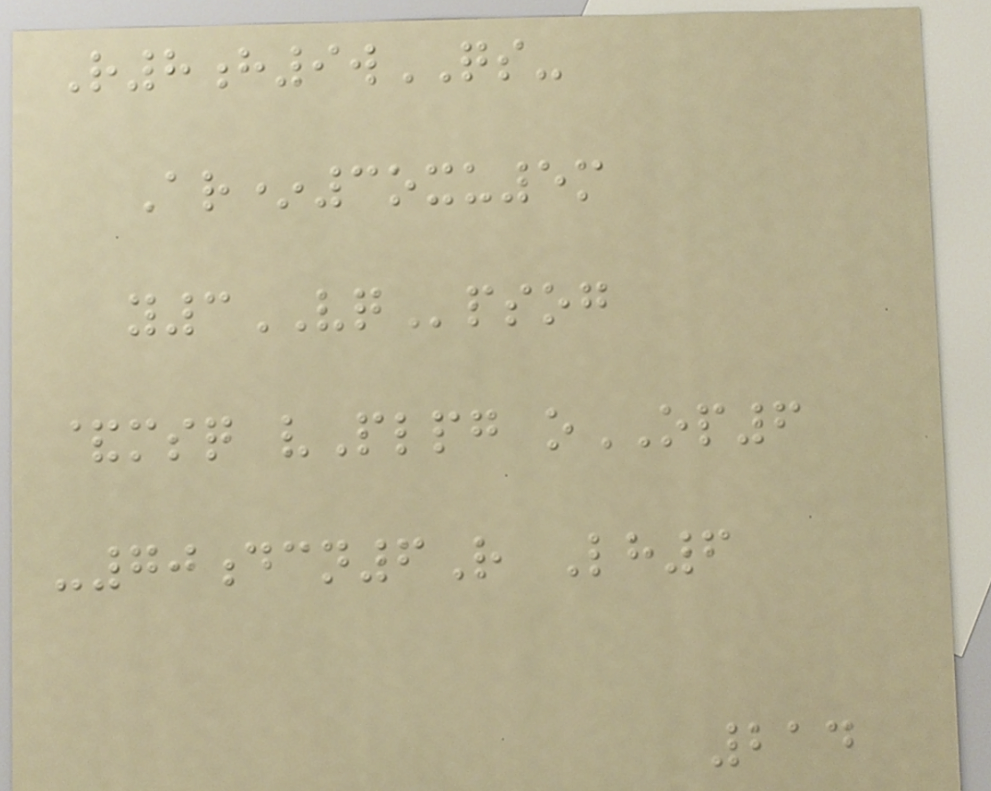R8h9wQS-
Ar*3oxu5m
y3VQpsog
&msq vPlpg oOP6
-70dcn6R Lh6
214
